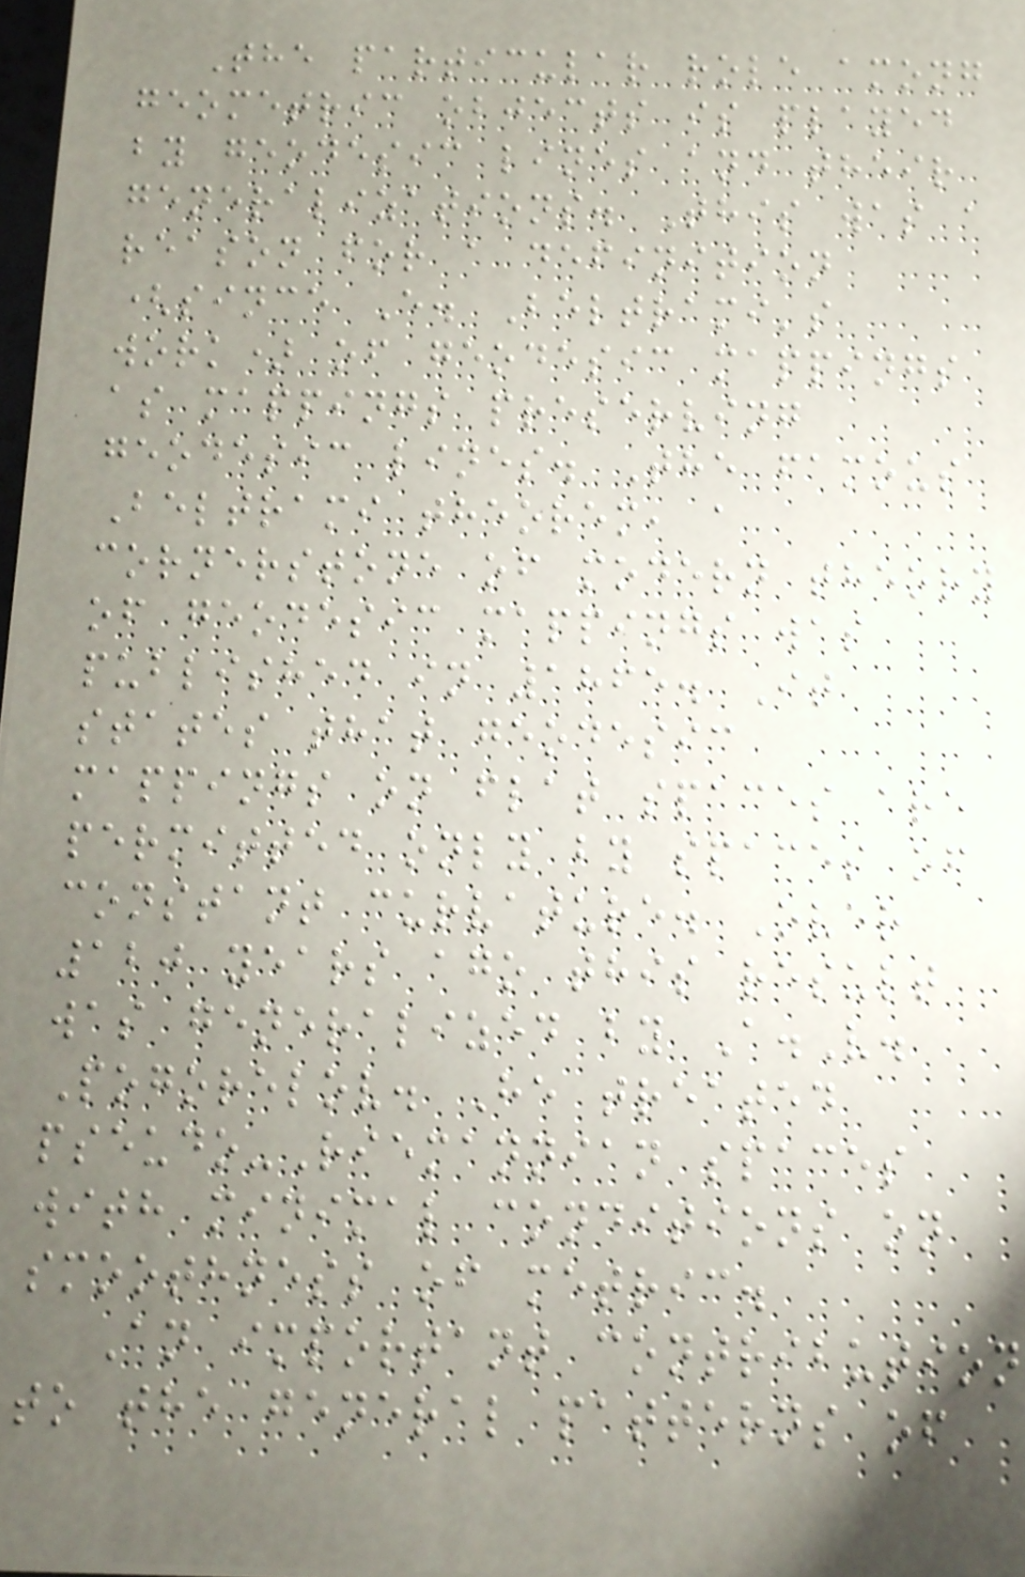The particular role among
geometric objects is played
by geodesic lines and their
generalizations. This was a
reason for a definition
(since E. Beltrami's
work) of geodesic mappings
as mappings preserving
geodesic lines. The famous
Beltrami theorem, a
cornerstone of modern theory
of geodesic mappings was
published in 1865. It
states that geodesic
mappings on flat spaces are
permitted only by spaces of
constant curvature. Over
120 years ago this result
was generalized by A.V.
Pogorelov. He treated
pseudo-Riemannian spaces
with minimal conditions on
smoothness of metric.
An important contribution
to the general patterns of
